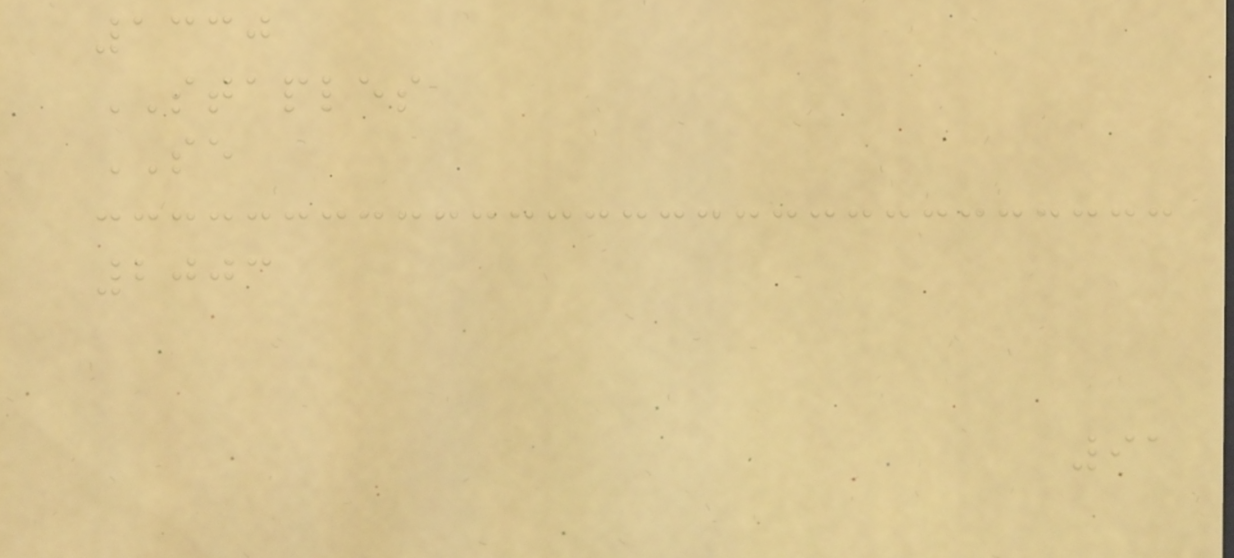1330
STAPLES
SE
2003
91
